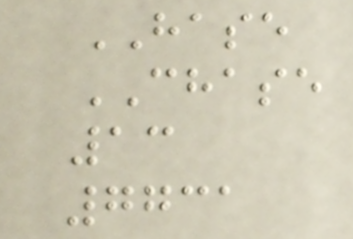HASE
CHASE
13
7731
